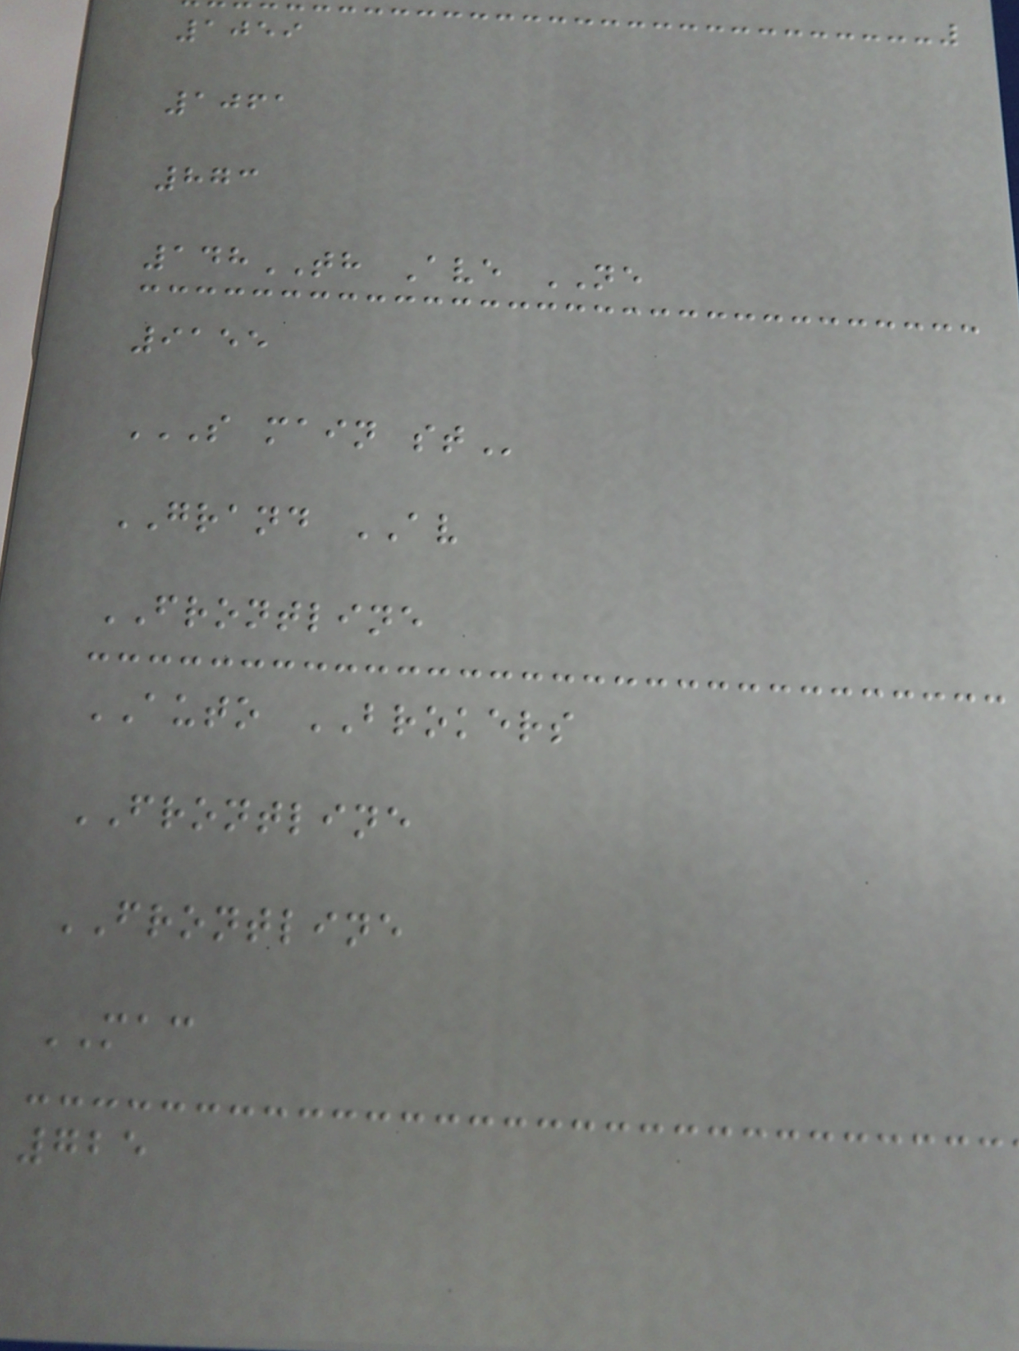1059
1061
873
148TH Ave NE
9155
S MAIN ST
GRAND AV
FRONTLINE
AUTO BROKERS
FRONTLINE
FRONTLINE
MAC
725
